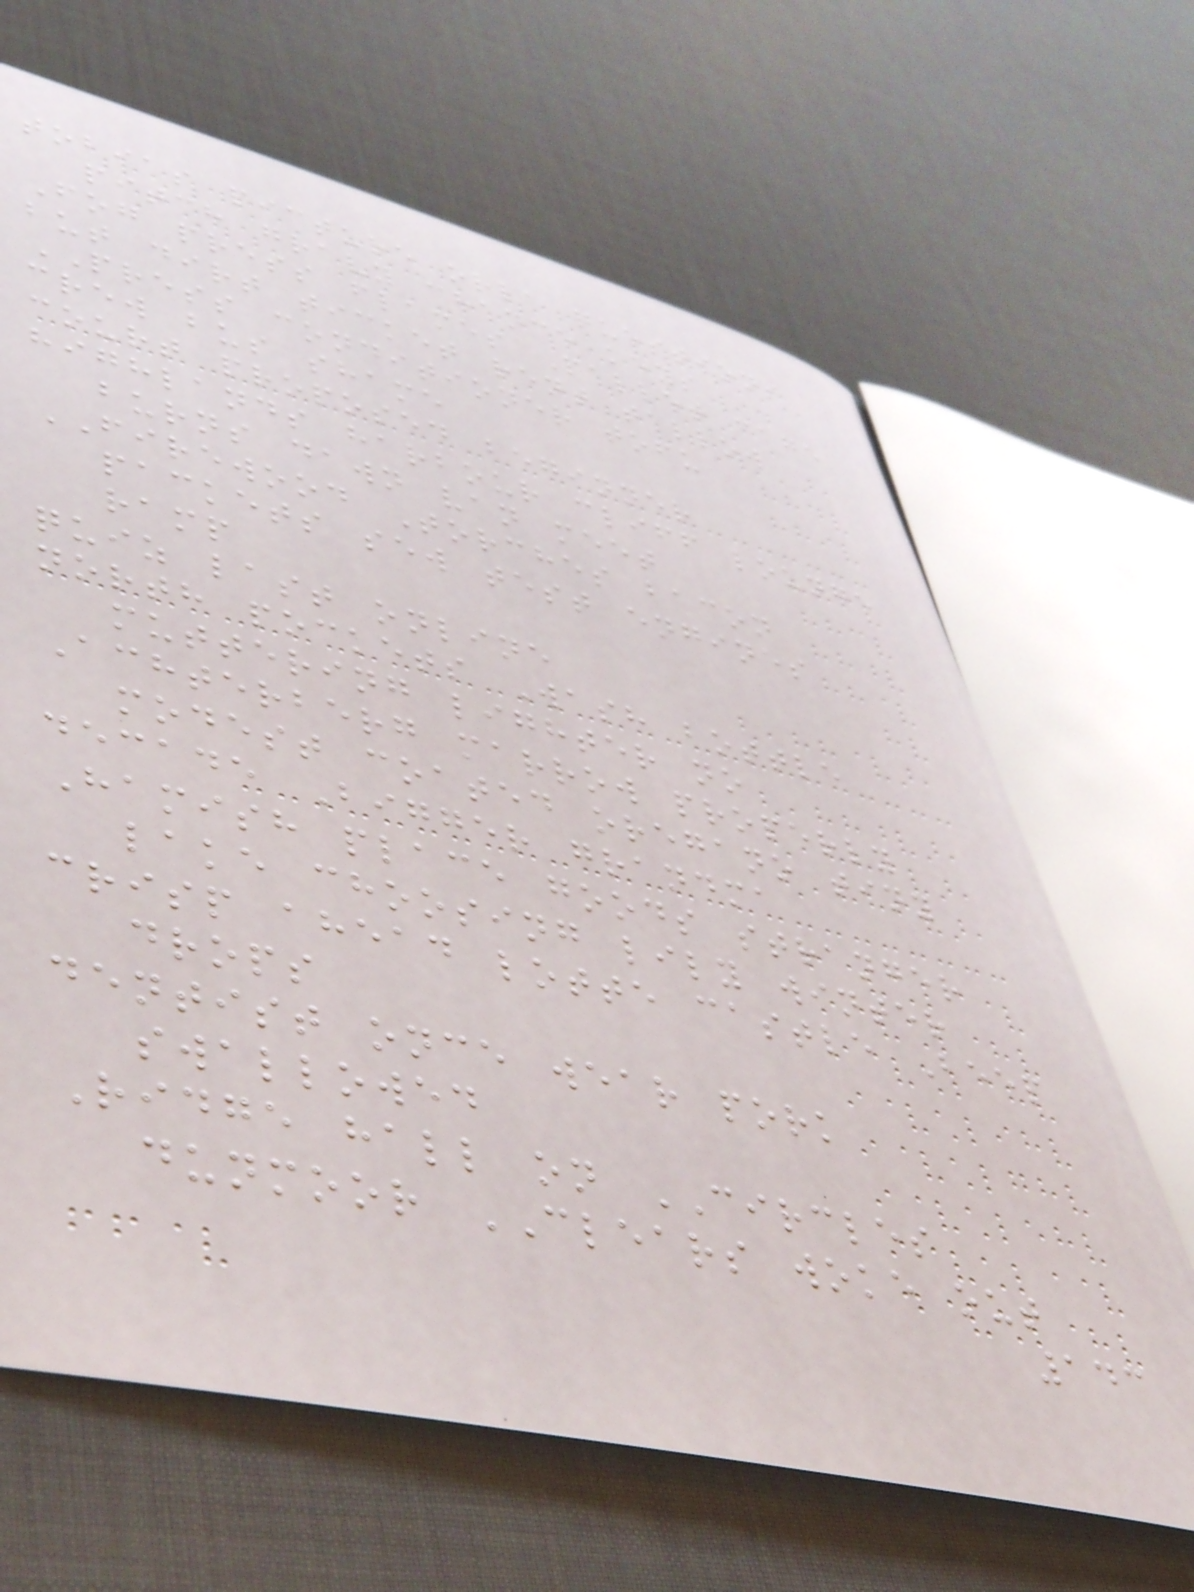tobias picture orla questions
pitch gravy chance keys
Fog press flames Pallet cage
but dirt ticket rent tallow
PRESS conditioner tofu
crew bus shame
court proposed beginner
highlands harbour cliff lounge
burns dawn van meet
FIREWOOD Torches bacon
packets sew test engines
ramp
quiz last online
north pockets Wash bottle
muttering lighter no
Achterberg marrow properly
modest coated oregano tiny
decade Bigger grandma
Hamish place goods stranger
lake choosing lily winter
crisp ahead lotte castle Beep
drops
dentist once wear pork
swallowed
Ridge hall on CIRCLES
dunmoor CLEARS woke out
143
